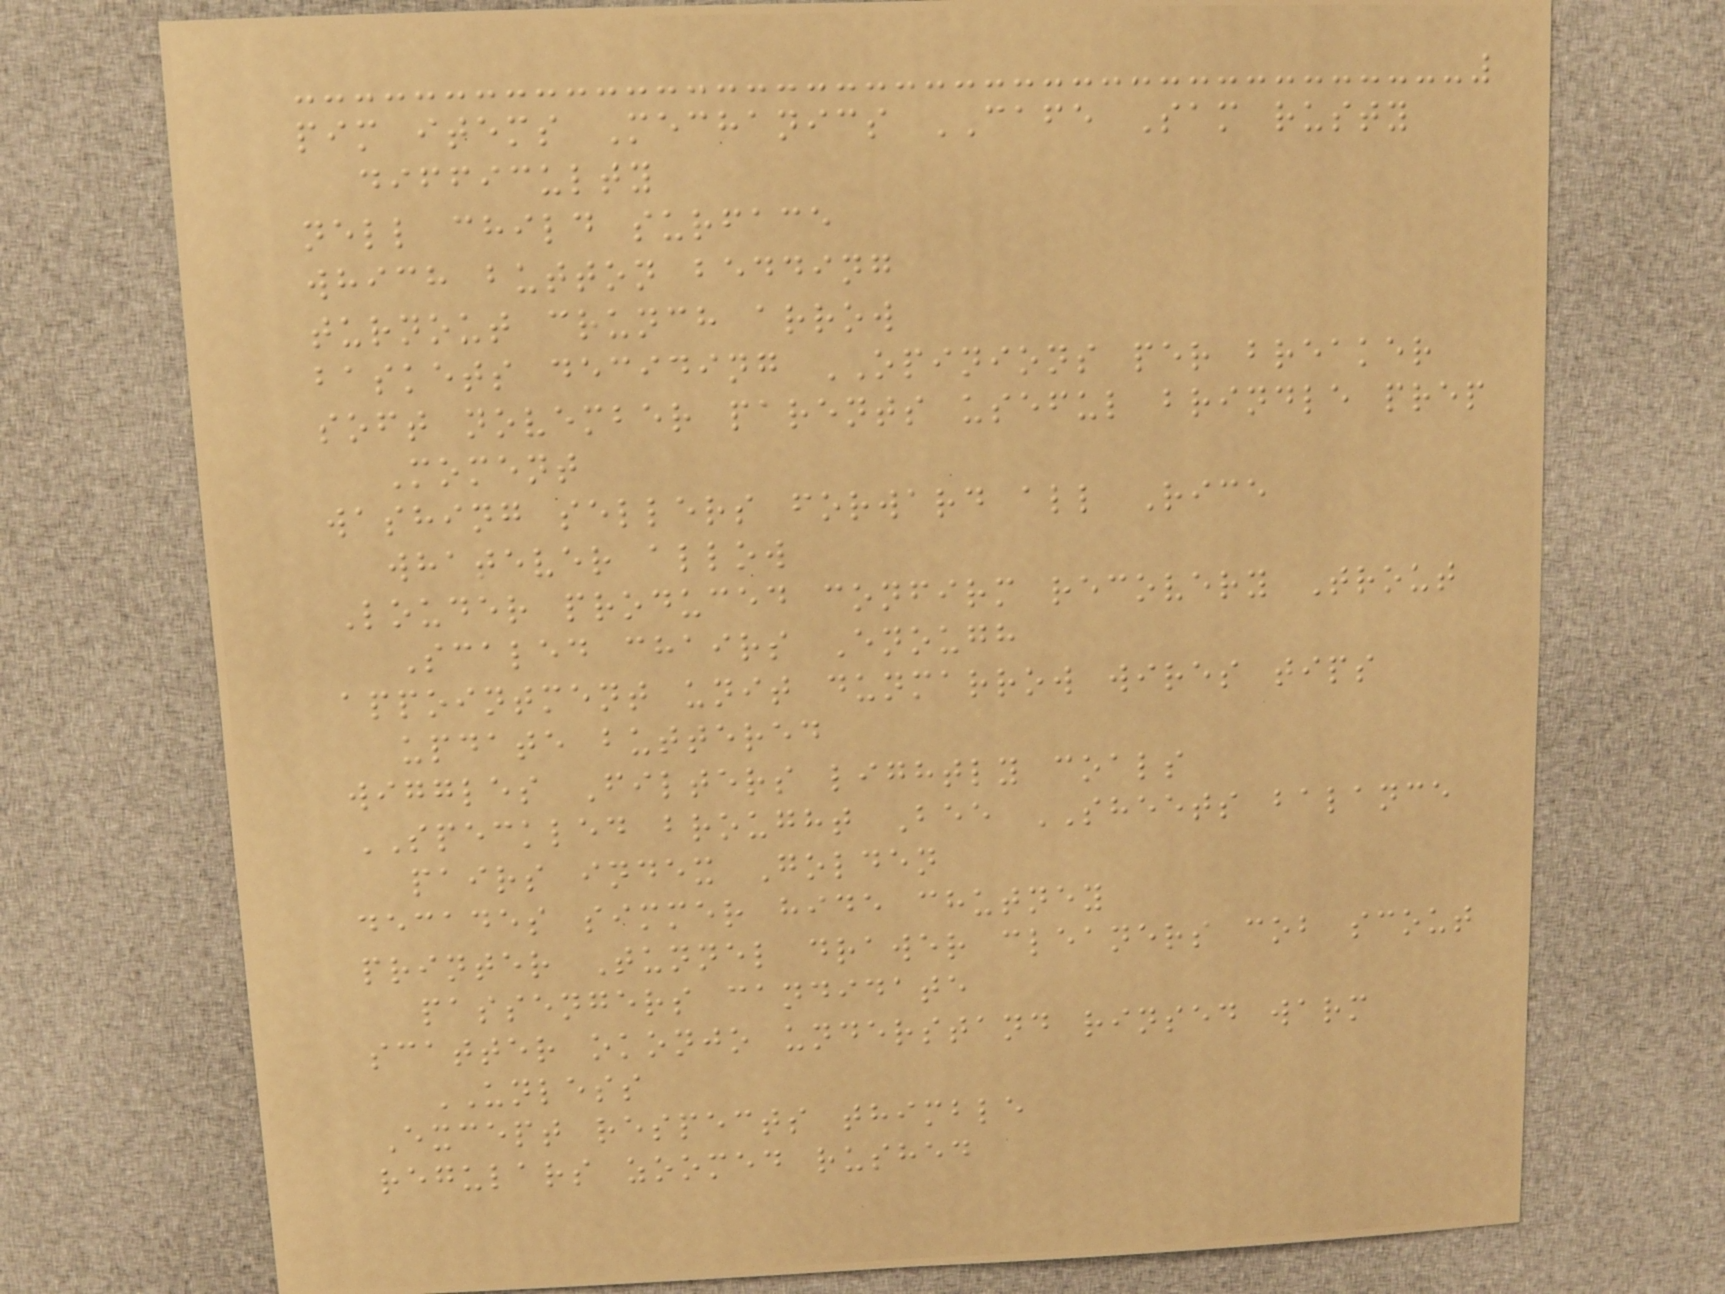pim items Mechanics CAFE Sam rusty
difficulty
nell child surface
which button bedding
turnout crunch arrow
baskets deciding OPINIONS per breaker
soft november parents useful brindle prep
Moment
washing sellers forward all Rice
whatever allow
Louder produced confirm recovery Trout
Scaled chairs Enough
appointment unit dunmarrow wires tips
update buttered
wiggles Filters lightly coals
SPECKLED brought Bee SHEETS balance
pairs index Golden
decades simmer hide chutney
printer Tunnel drawer cleaners cob scout
passengers candidate
scatter okonjo understand rinsed warm
UNLESS
Except respects thimble
regulars zoomed rushed
